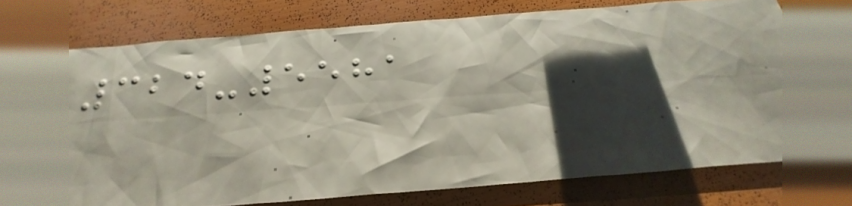324-5581
